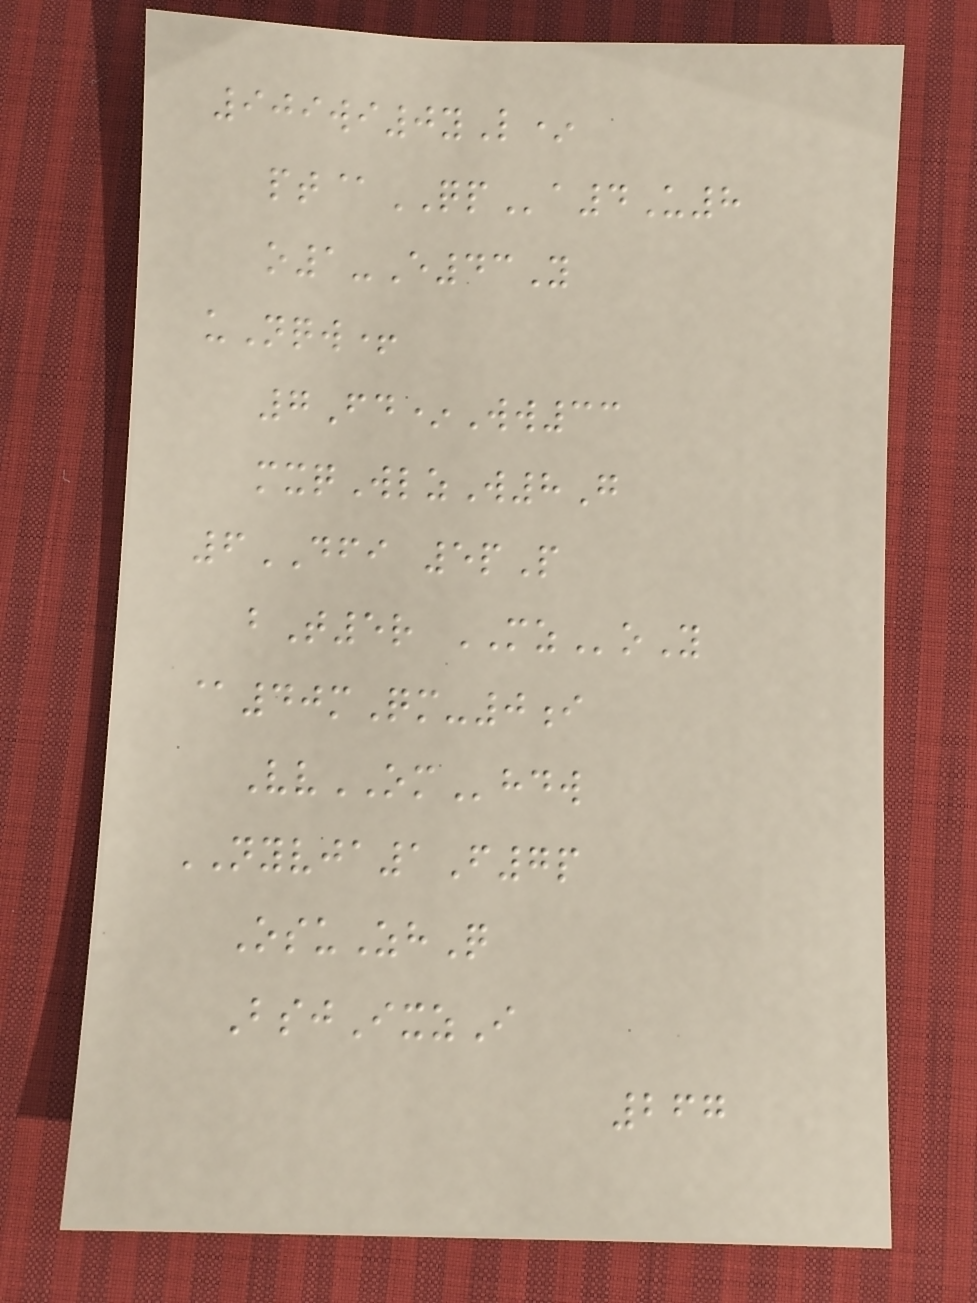909wi0yL*
pt@QPa4U8
o1-E43Y
uNqw+
7Fd*Ww33
mxqWlzW8G
6DFI 5pP
bT5r MZoY
@40mQm-0i
VvOMhdw
NYVJA1F7p
OsuZhQ
BsjIxzI
267
